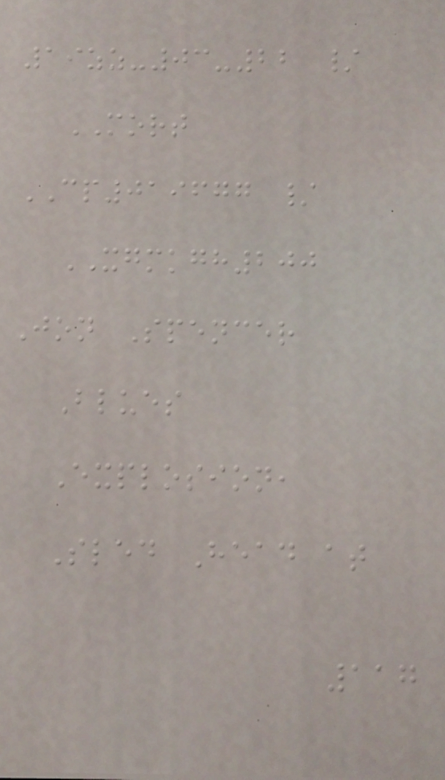19zz-03-22 /
MORT
CP019677 /
XGMKGH200
Jon Spencer
Blues
Explosion,
Sled Head at
117
